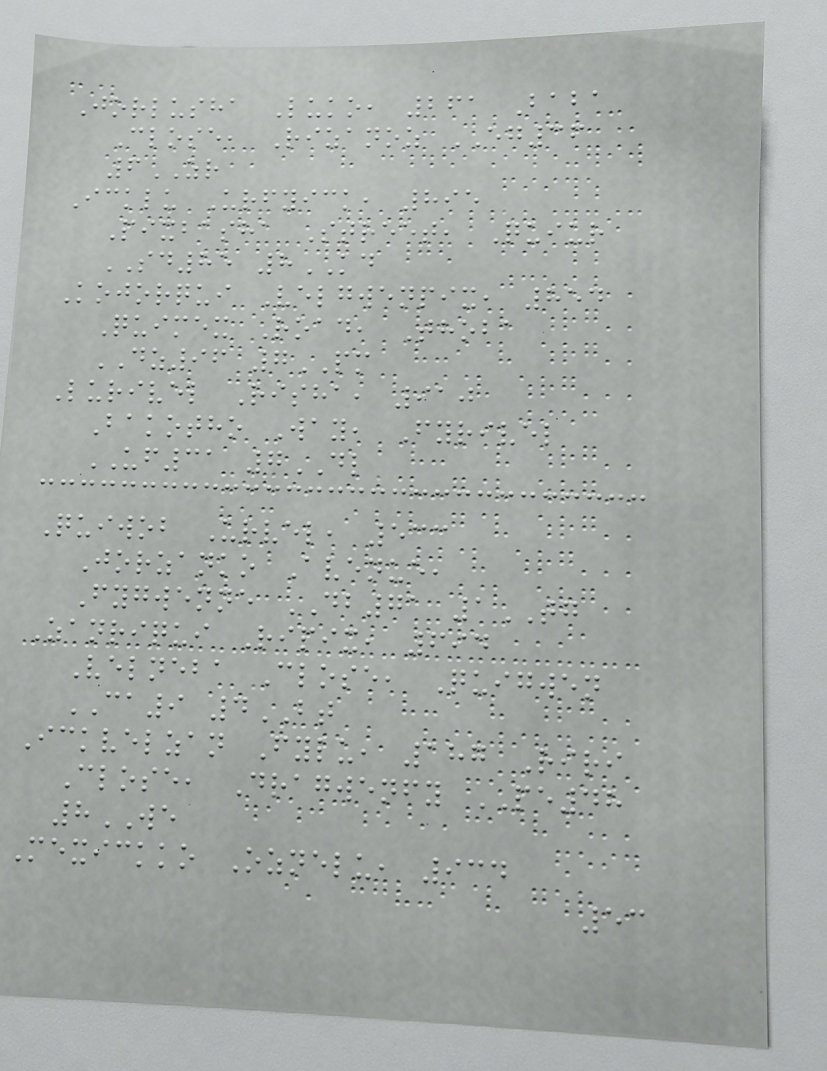Jorlusha Luko, 261 Baba
Close, Rizanoz EG36
6ZR
Icklu Urfyick, 895
Pixbasha Street, Quiur
SD85 8KD
Kojorqui Velgwenpix, 854
Quimex Road, Thoba
DZ96 7PM
Lurivel Risha, 910
Bakotho Way, Fyrivel
UF31 7DL
Quiwob Urvel, 533
Jorzanko Avenue,
Fygwenne DB71 1TG
Zanriqui Ripix, 694
Velneba Close, Quigwen
CA9 4BT
Ickvelzan Fylu, 187 Riri
Close, Dragwenfy PE48
8WE
Mexickko Oznelu, 934
53
